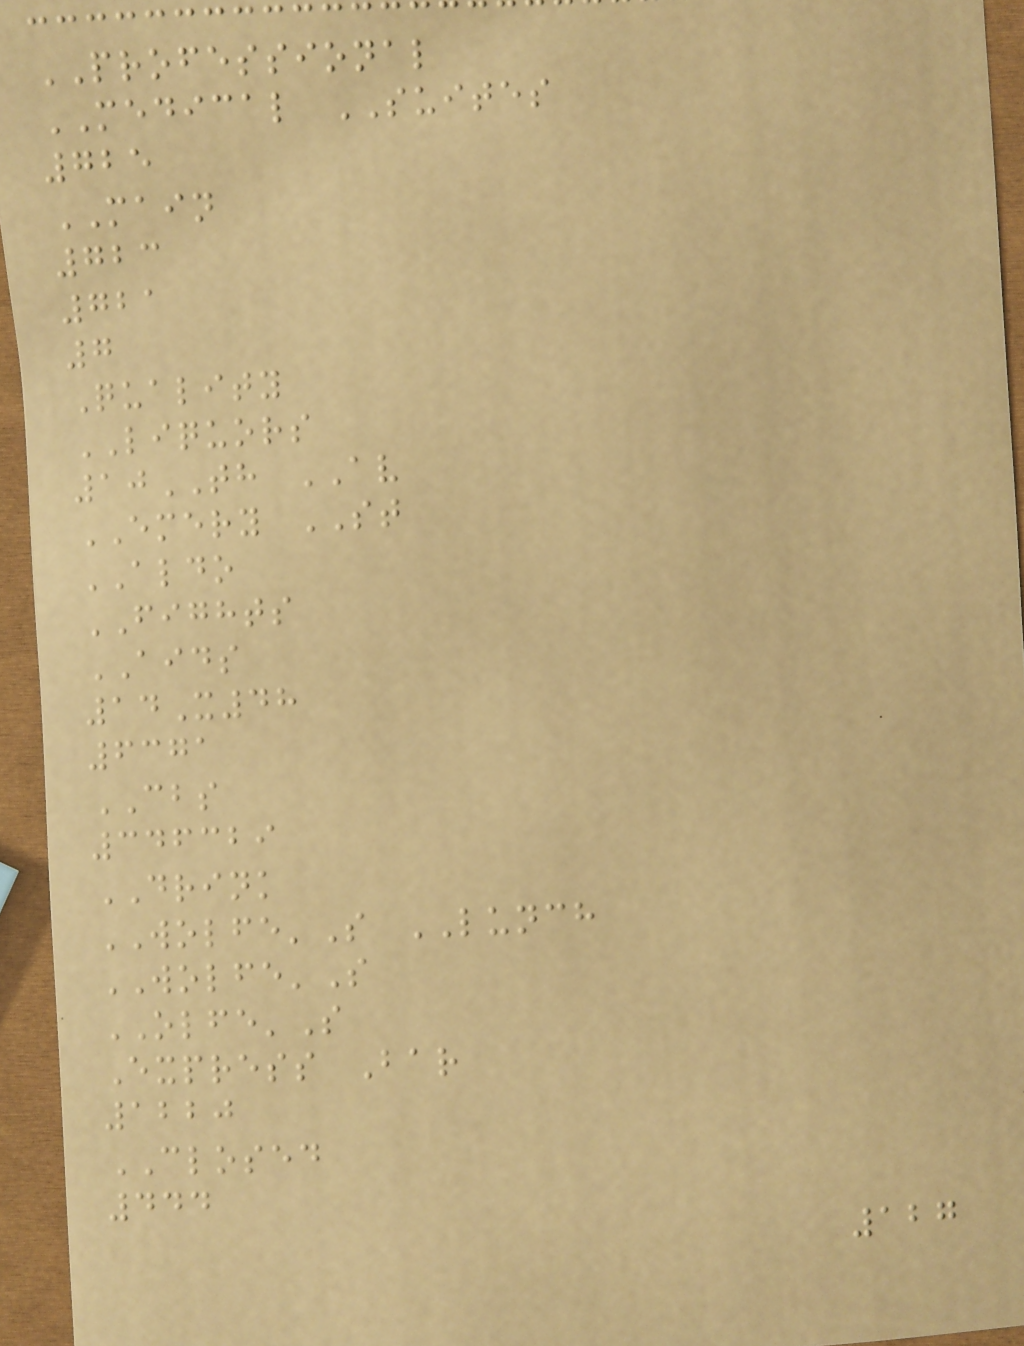PROFESSIONAL
MEDICAL SUITES
725
MAIN
723
721
7
Quality
LIQUORS
10TH AV
EMERY ST
ALDO
FIGHTS
AIDS
14X48
6371
CBS
346329
DRINK
WOLFE'S LUNCH
WOLFE'S
OLFE'S
Express Bar
1220
CLOSED
444
127
